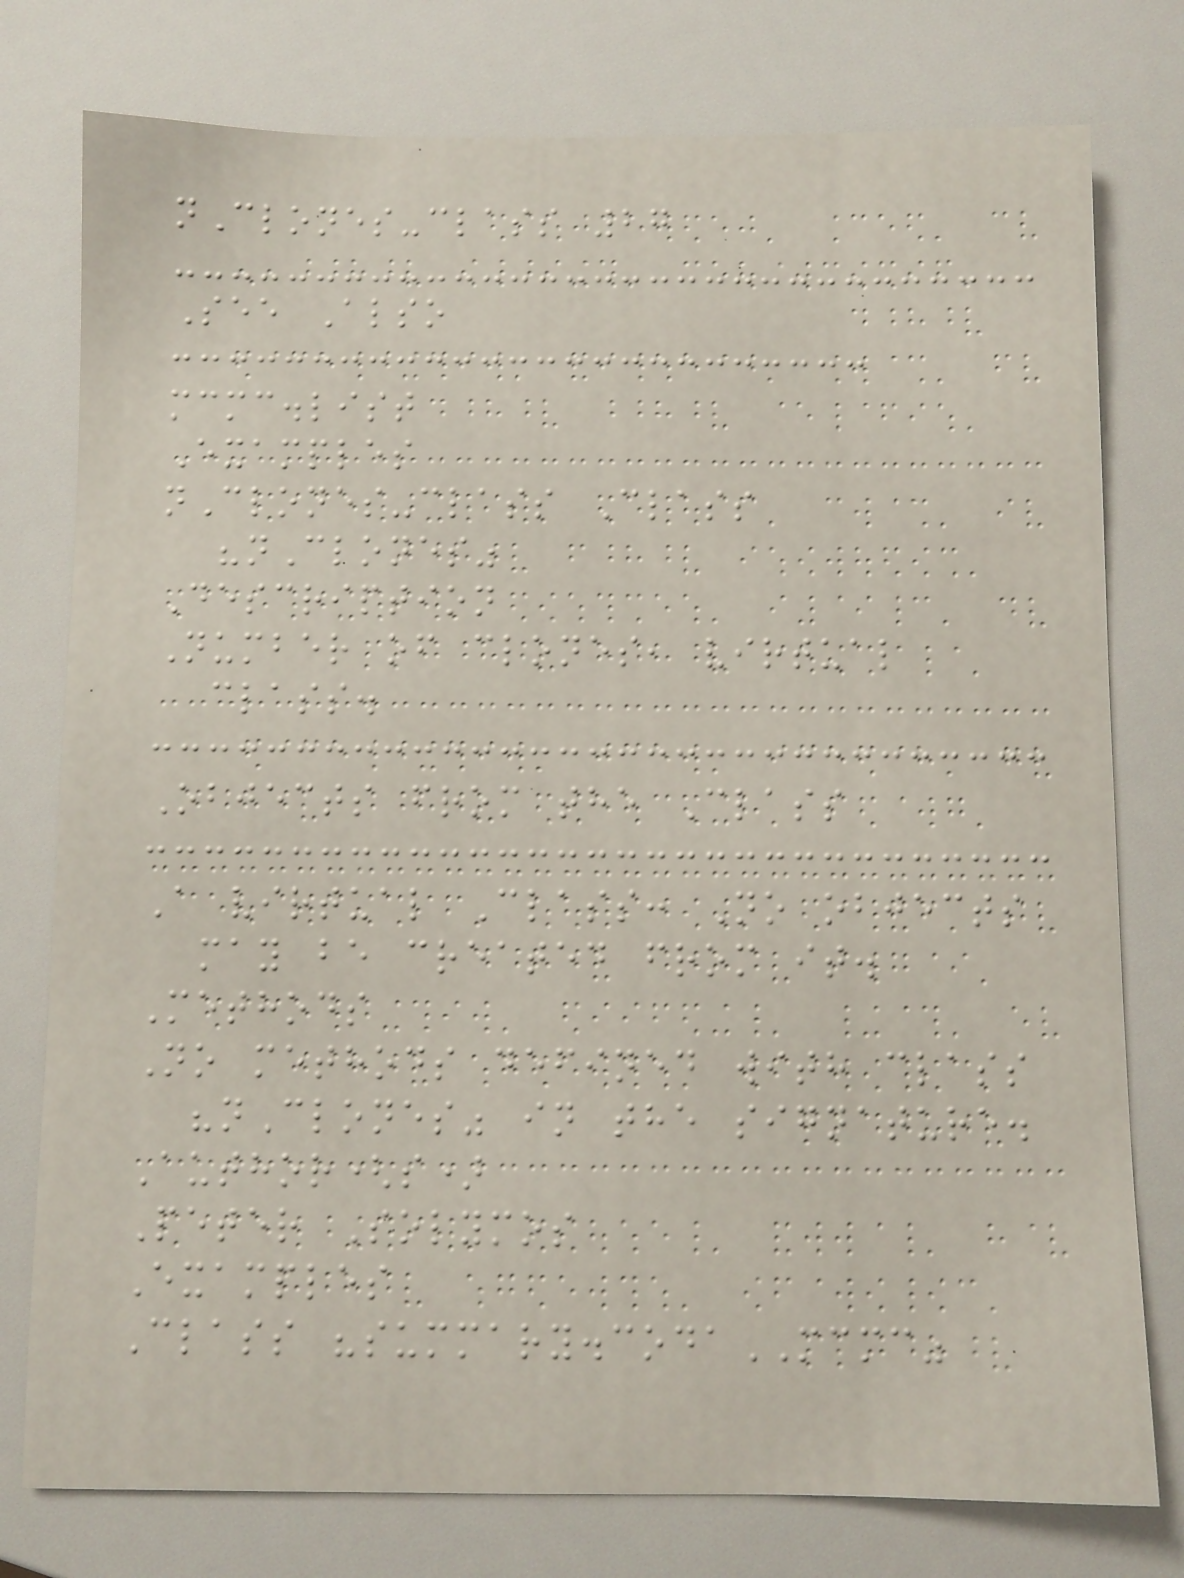nClones-class 27
See Also
mcmc.list
Examples
nClones-class Class
"nClones"
Description
Number of clones, virtual
class.
Objects from the Class
A virtual Class: No objects
may be created from it.
Methods
No methods defined with class
"nClones" in the signature.
Author(s)
Peter Solymos
Examples
Class "summary.codaMCMC"
